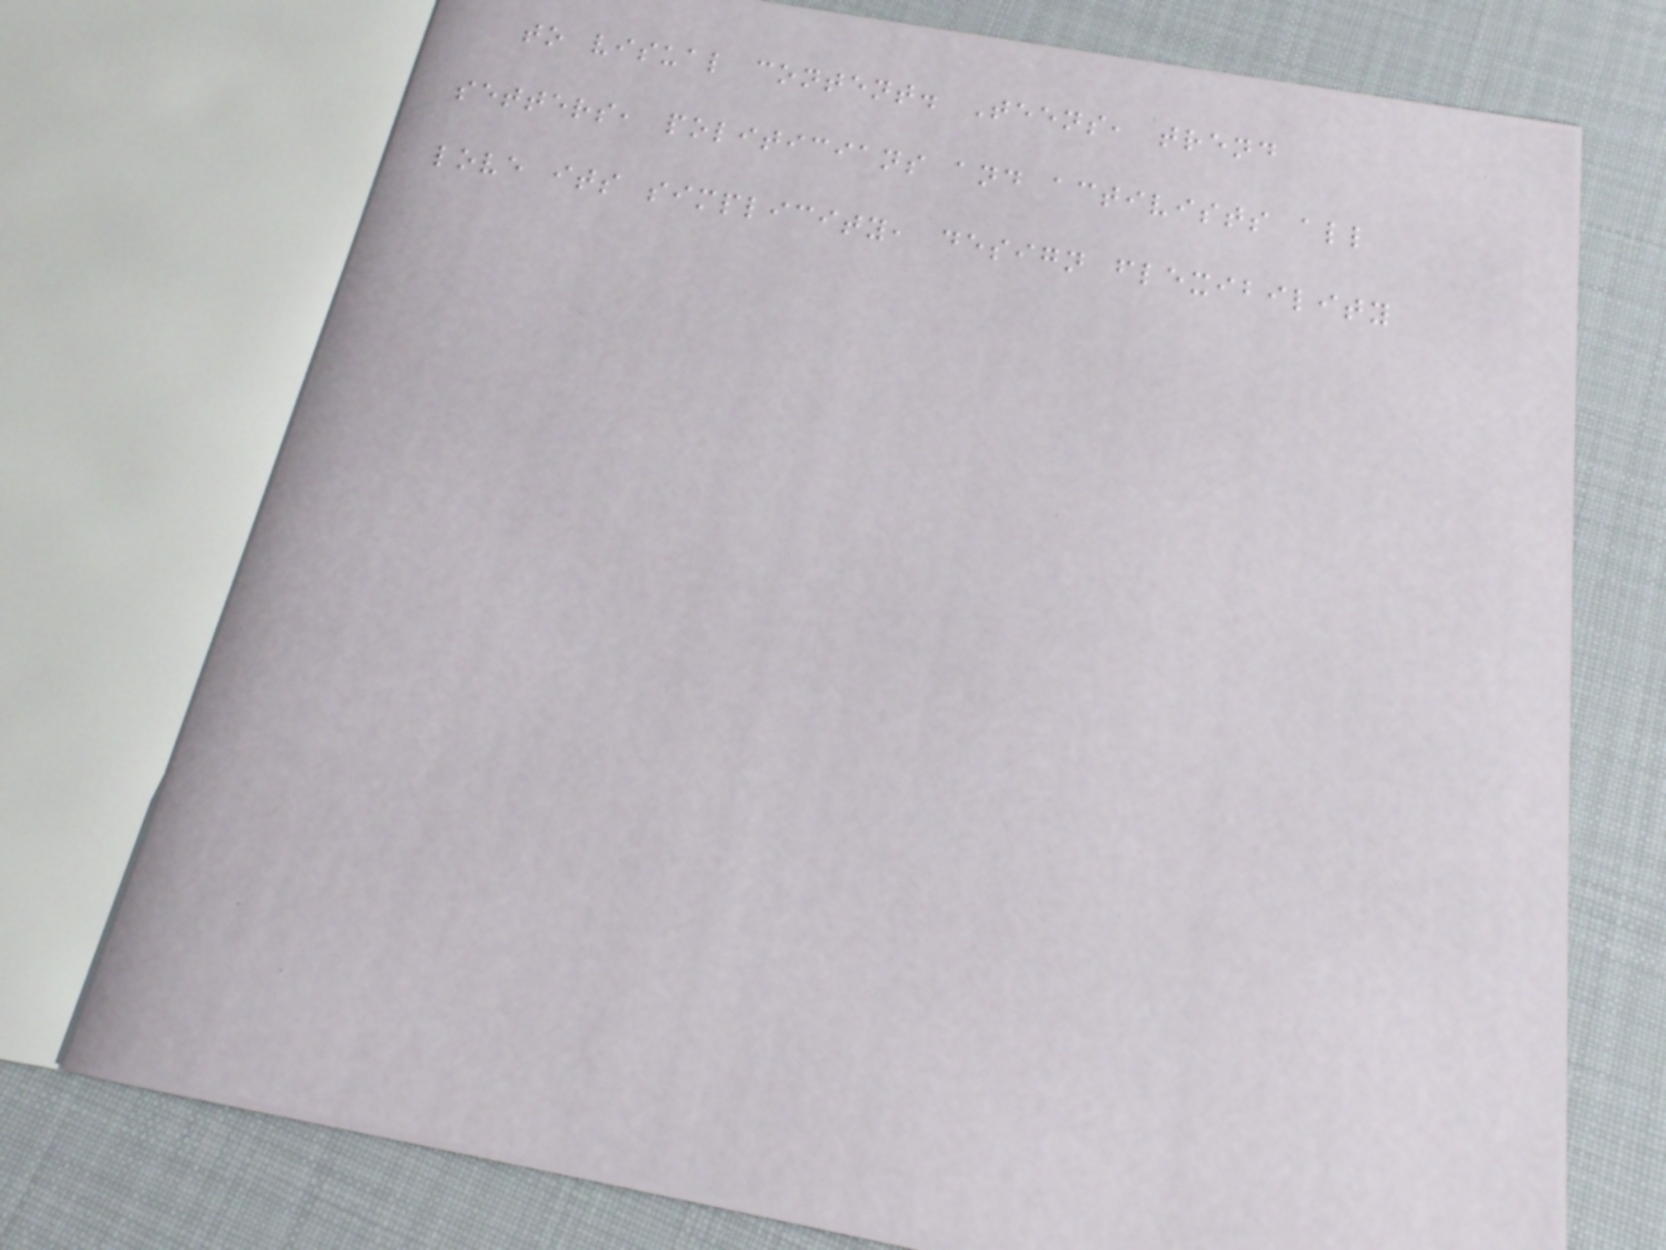to visual content. Teens, trend
setters, politicians and activists all
love its simplicity, design flexibility
